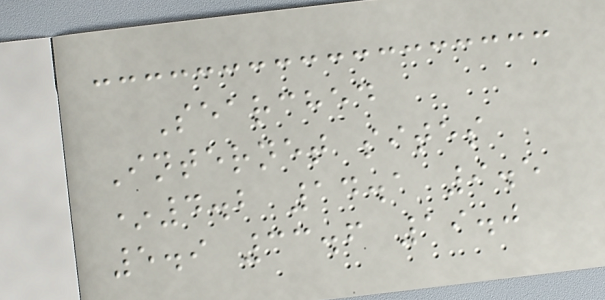Searched
Internet sites
*4.2 14.1 9.5
5.9 33.6 19.0
